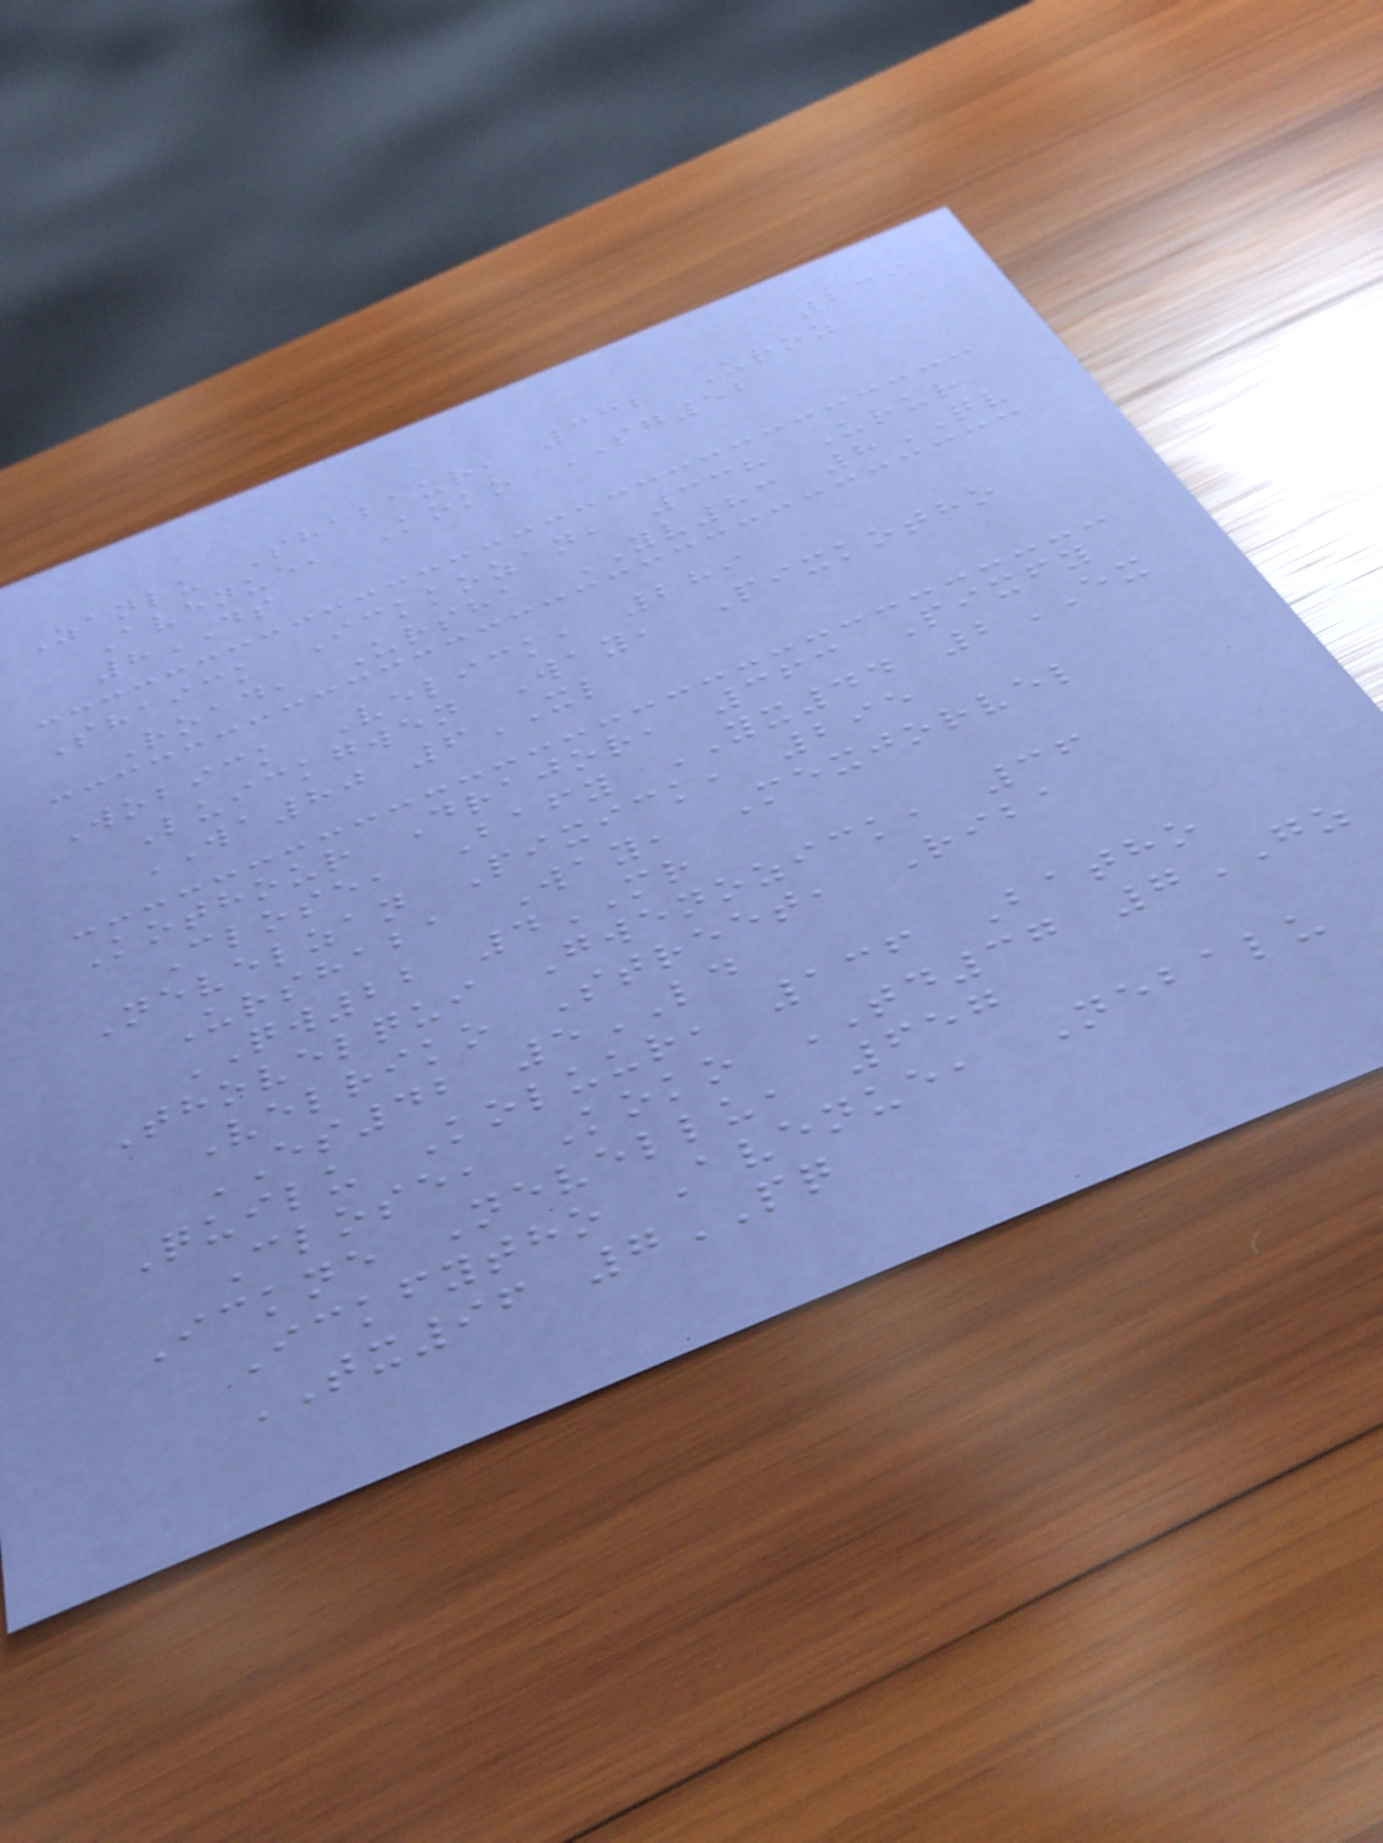249
Zanlu Shabaur, 332 Uroz
Avenue, Koko SG52
8DS
Shaick Ickkozan, 338 Urur
Road, Ursha YV83 8QV
Wobick Velick, 289
Luickgwen Way, Pixkotho
WA80 6XL
Kothour Drajor, 363 Pixfy
Close, Bafy YX44 2EX
Nevelzan Pixick, 295
Urshaba Way, Mexjorvel
QW22 4MR
Thovelqui Gwenozick, 36
Velriko Street, Riba
ES42 5LD
Quilu Koluur, 136 Batho
Close, Koko TD37 7GZ
Ickne Nevellu, 657
Ickfytho Avenue, Nebalu
TX96 7PQ
